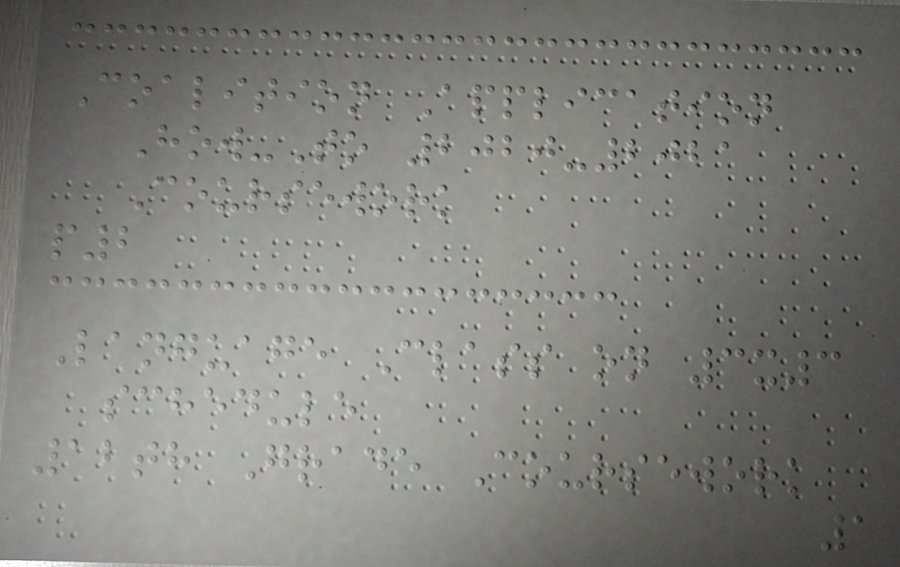Coalition Application
How-To 2020-2021
Coursework
p2
Language Class on 3x3
schedule
12th Grade Coursework
1
